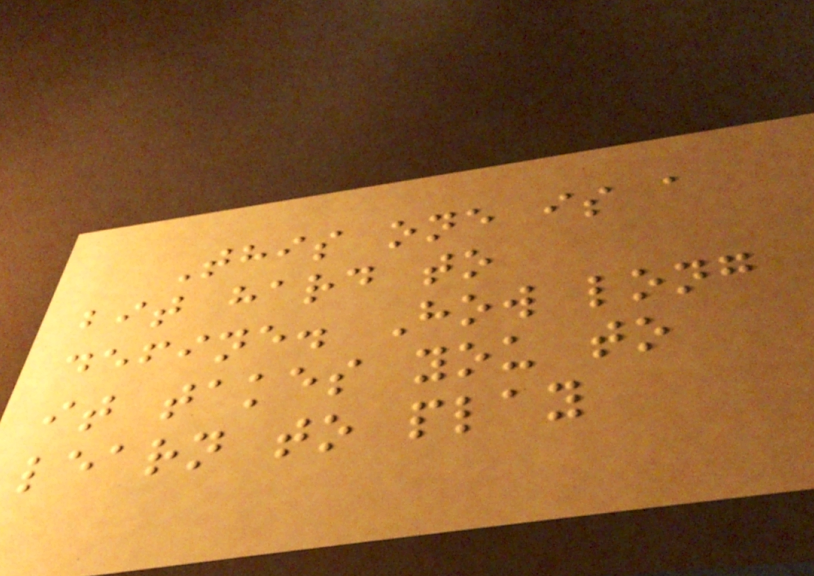This one is a
bit hard to
define. How long
it takes you to
learn to play
